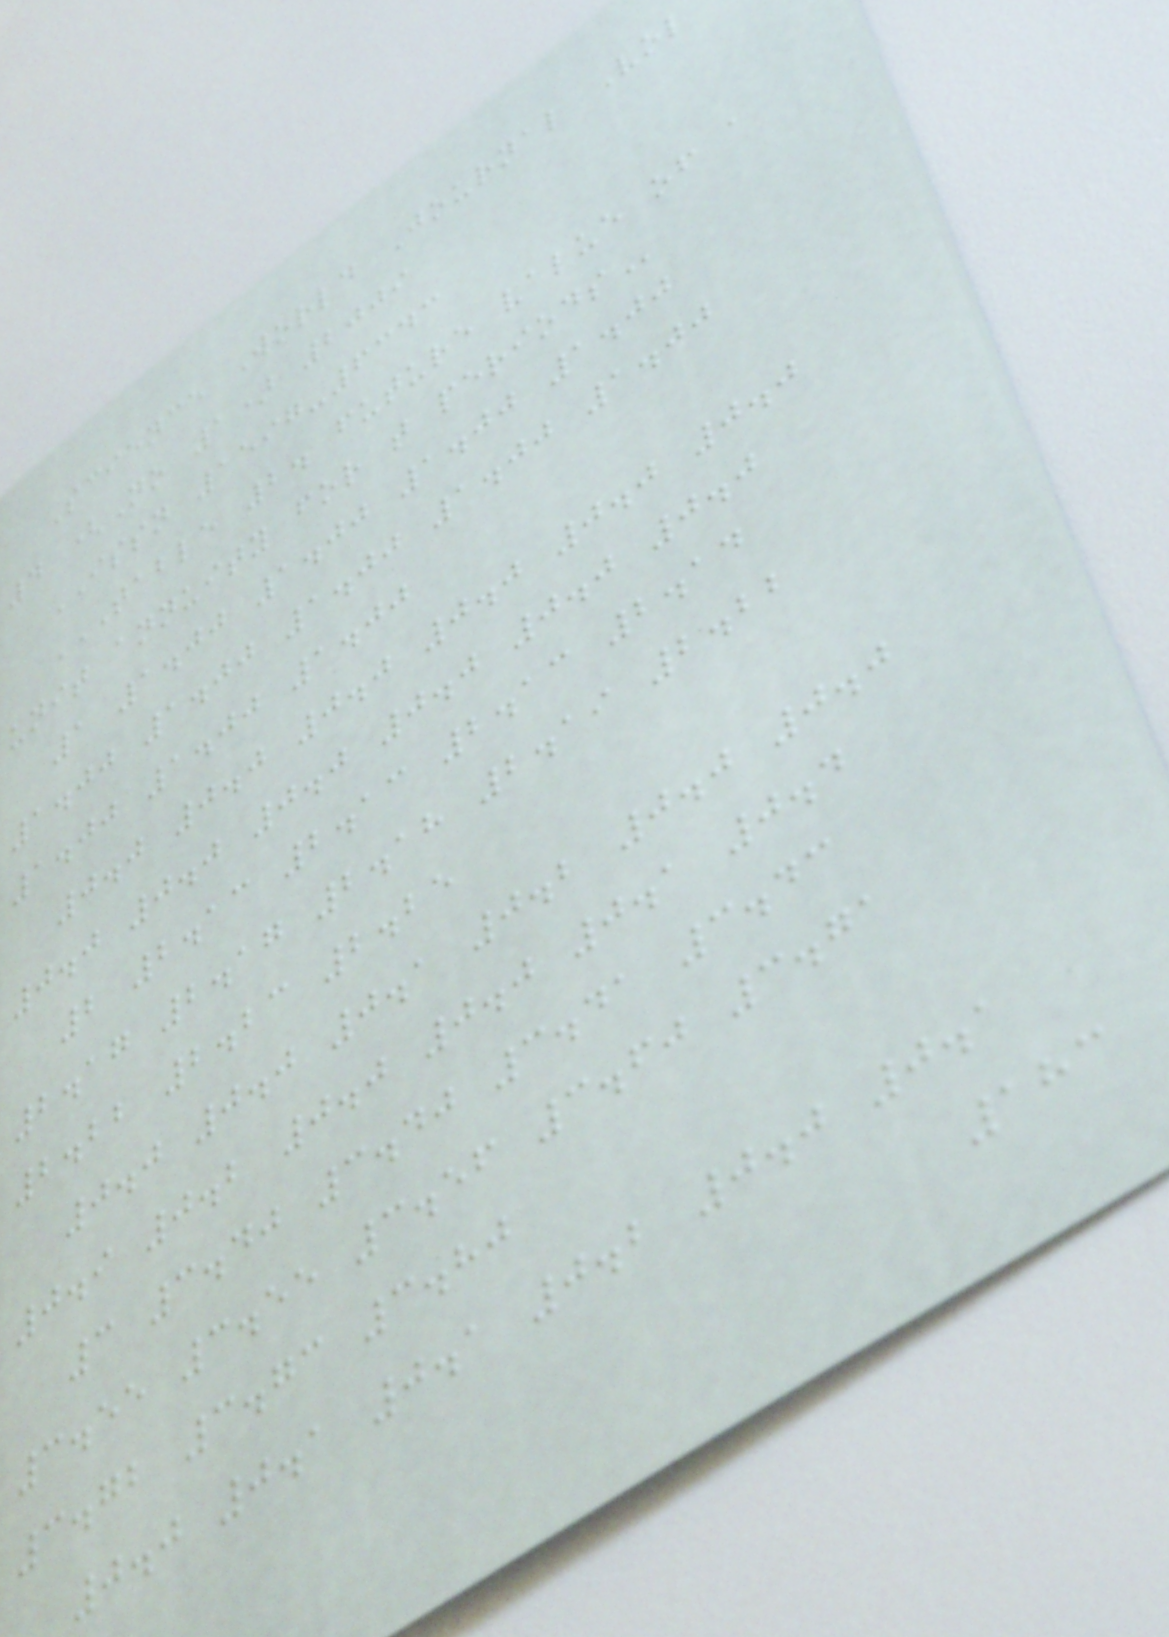Science World Journal Vol
4 (No 1) 2009
ISSN 1597-6343
TABLE 2. FUTURE VALUE OF A
UNIT ANNUITY FOR T PERIODS
1 1.00 1.00 1.00 1.00
1.00 1.00 1.00 1.00 1.00
1.00 1.00 1.00
0.0 0.0 0.0 0.0 0.0 0.0
0.0 0.0 0.0 0.0 0.0 0.0
2 2.13 2.13 2.13 2.14
2.17 2.17 2.18 2.19 2.22
2.22 2.23 2.25
0.0 0.0 0.1 0.2 0.0 0.0
0.9 0.2 0.0 0.0 0.1 0.4
3 3.40 3.40 3.41 3.43
3.55 3.55 3.56 3.60 3.71
3.72 3.73 3.80
0.0 0.1 0.1 0.2 0.0 0.1
183
